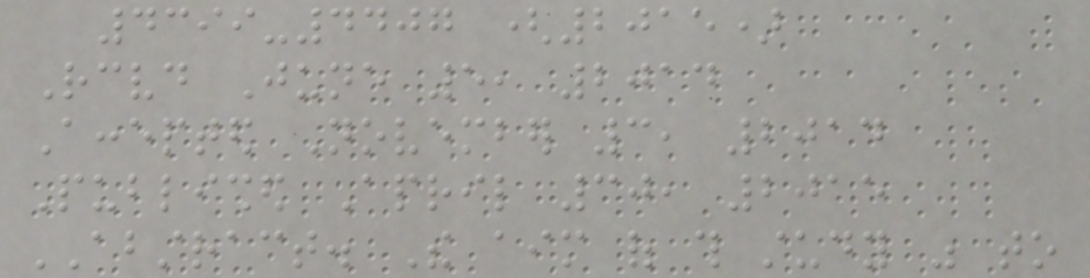4399-4407 (2015)
Received June 5, 2014
Accepted November 3, 2014
Published April 30, 2015
ABSTRACT. The aim of this study was to
